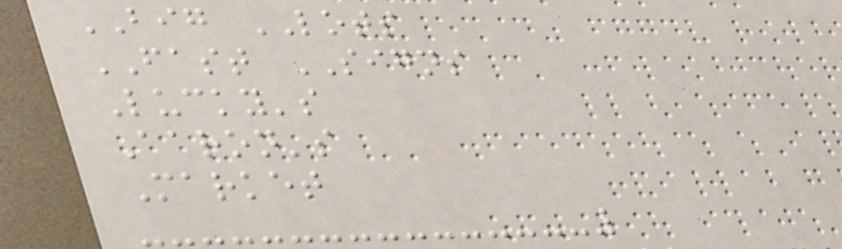BIG LOTS
FAST SIGNS
Lucky's
Aaron's
Market
